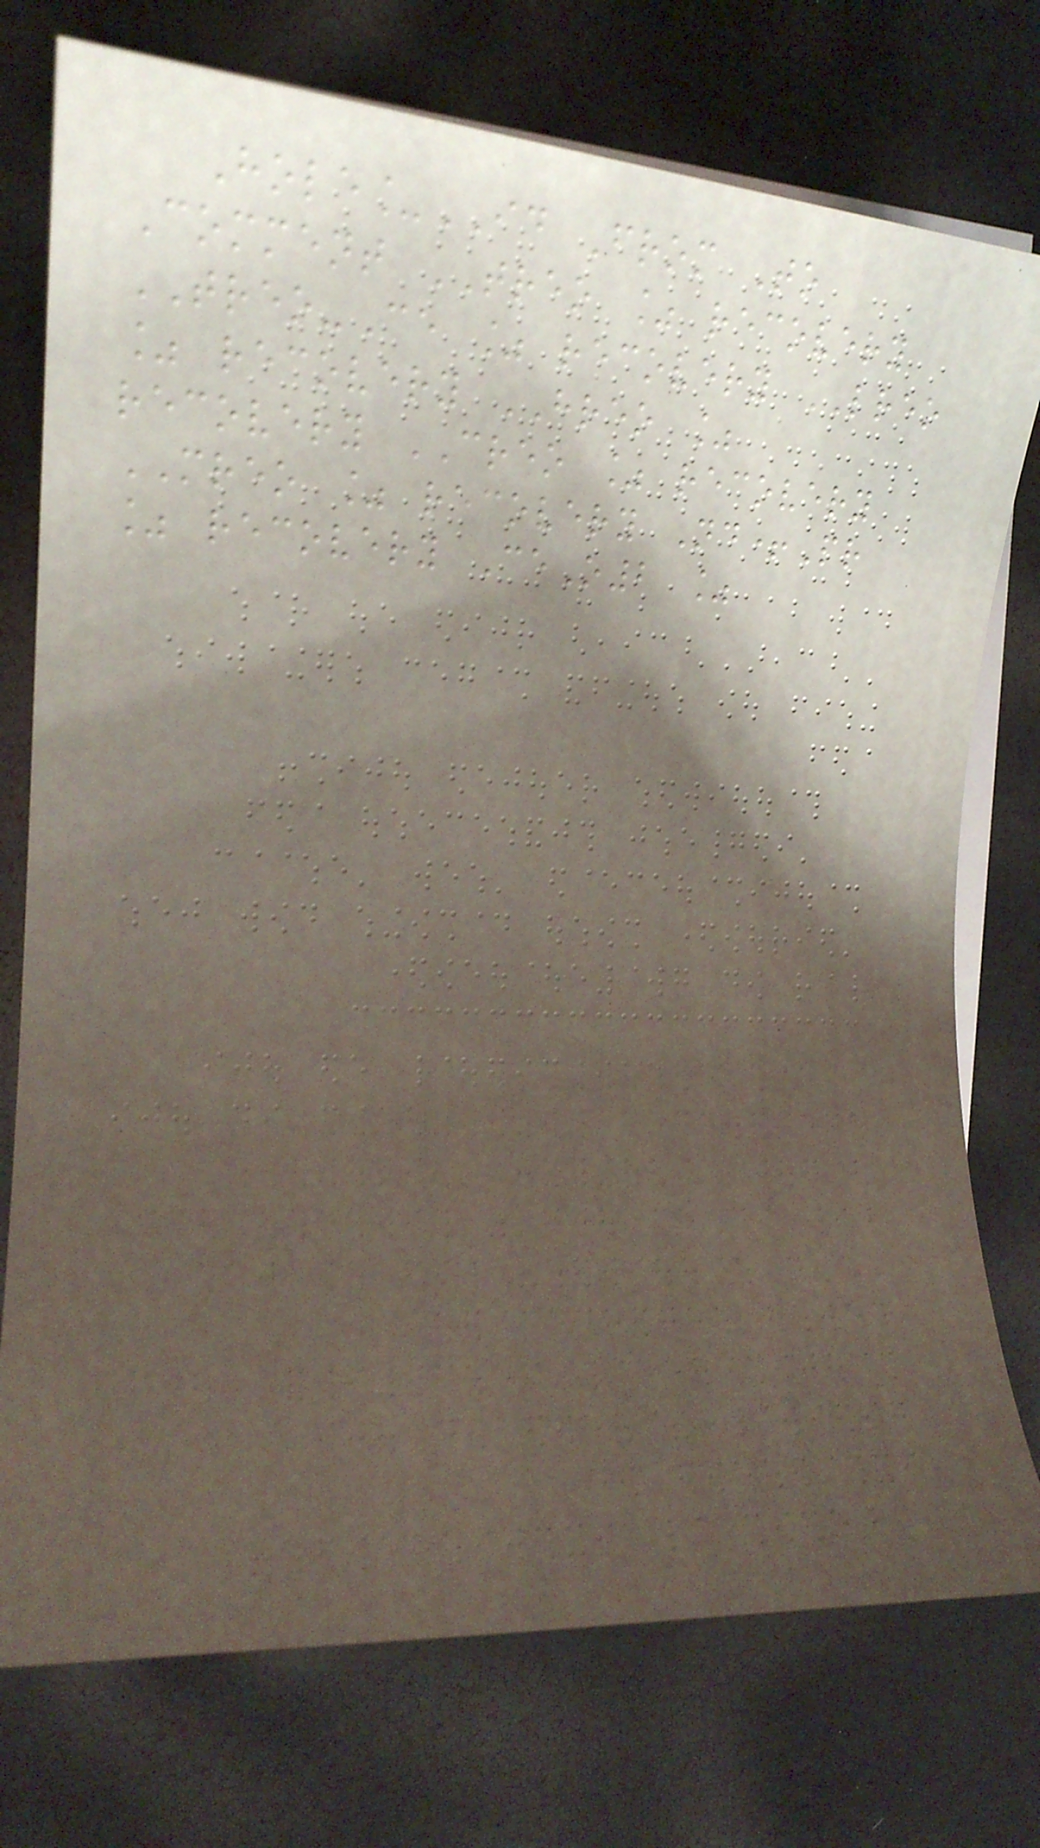Hole_ID From To
Comment TREO % recovery
TREO-Ce % recovery LREO
% recovery HREO %
recovery CREO % recovery
MREO % recovery Nd+Pr
% recovery CeO2 %
